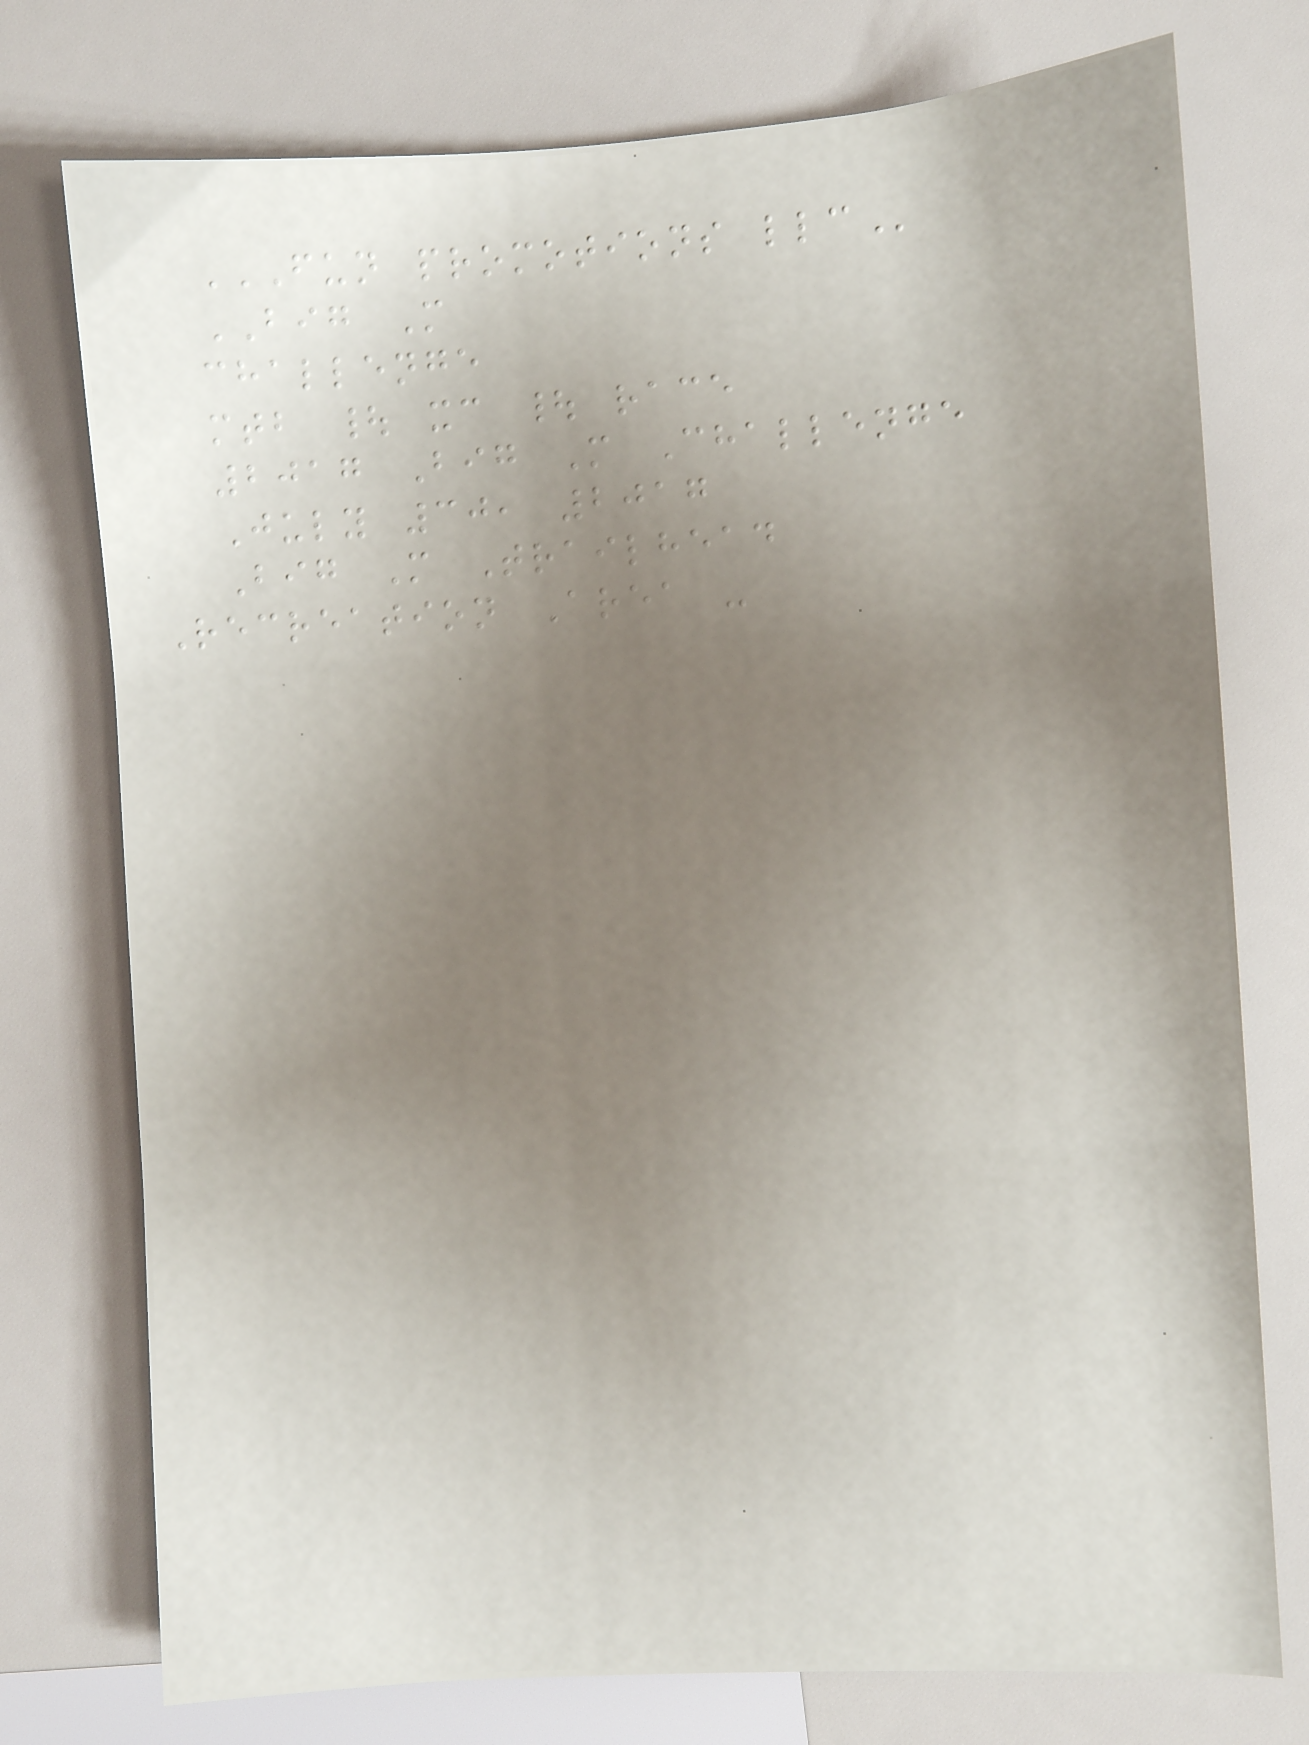FUN PROMOTIONS LLC
BIG M
challenge
mtb | xc | race
2017 Big M Challenge
July 30, 2017
Big M Trailhead
Recreation Area -
